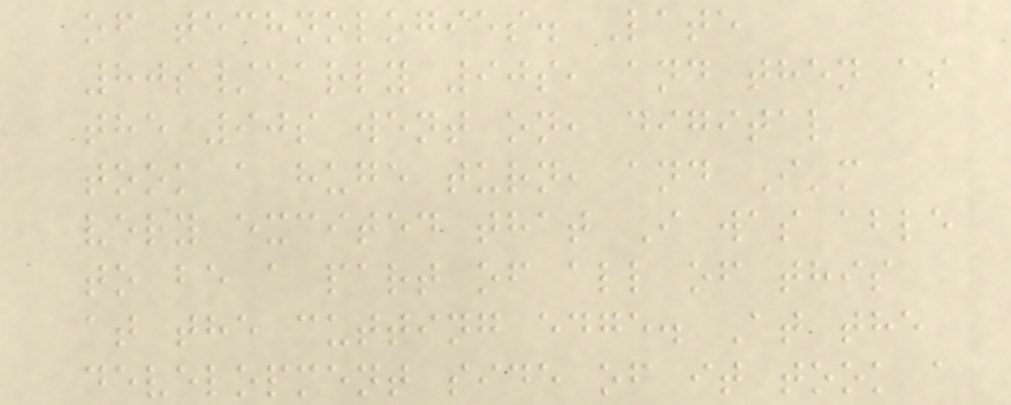of technologies. Late
80s/early 90s, and then as
the 90s went on, digital
took a huge turn, and I'm
very excited that I was able
to be a part of all of this
at the cutting edge. At the
development side of it took a
